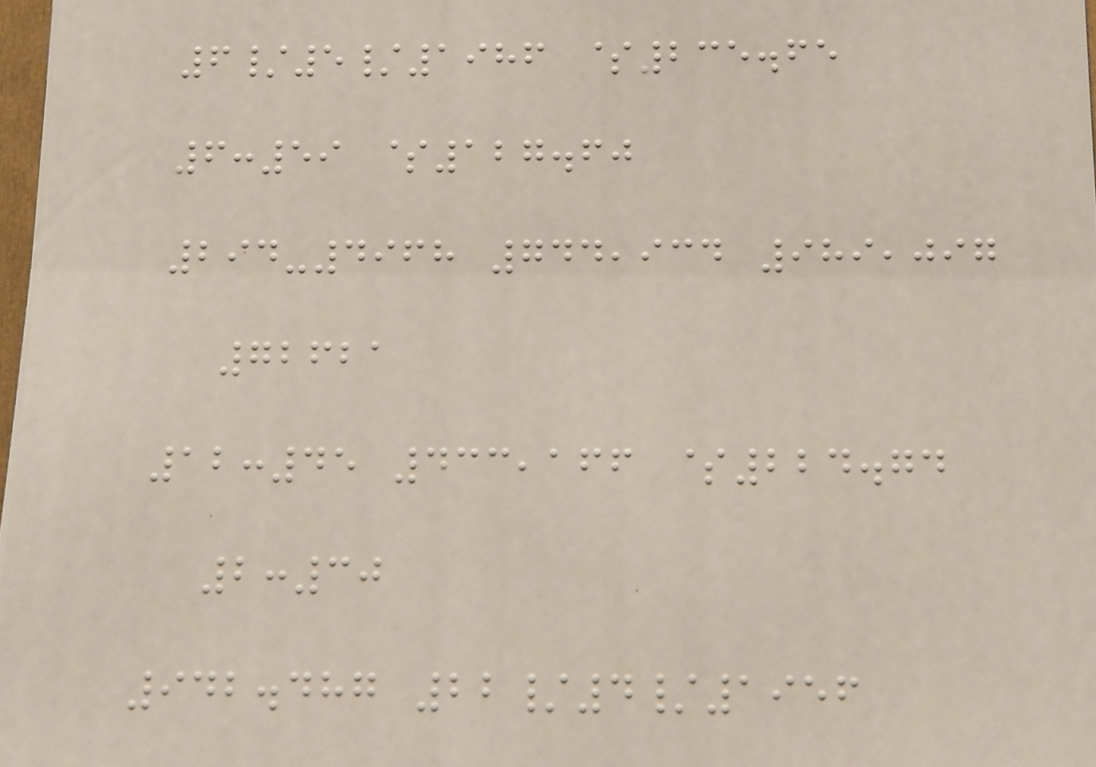6/5/1986 $235.65
6:59 $127.60
294-4968 744,934 989,097
72621
12:45 433,166 $224.74
2:30
942.487 22/4/1956
